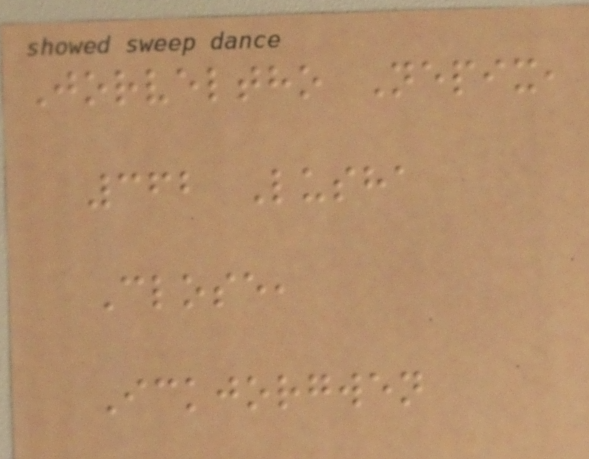Jorveltho Nepix,
362 Lusha
Close,
Ickjorgwen
